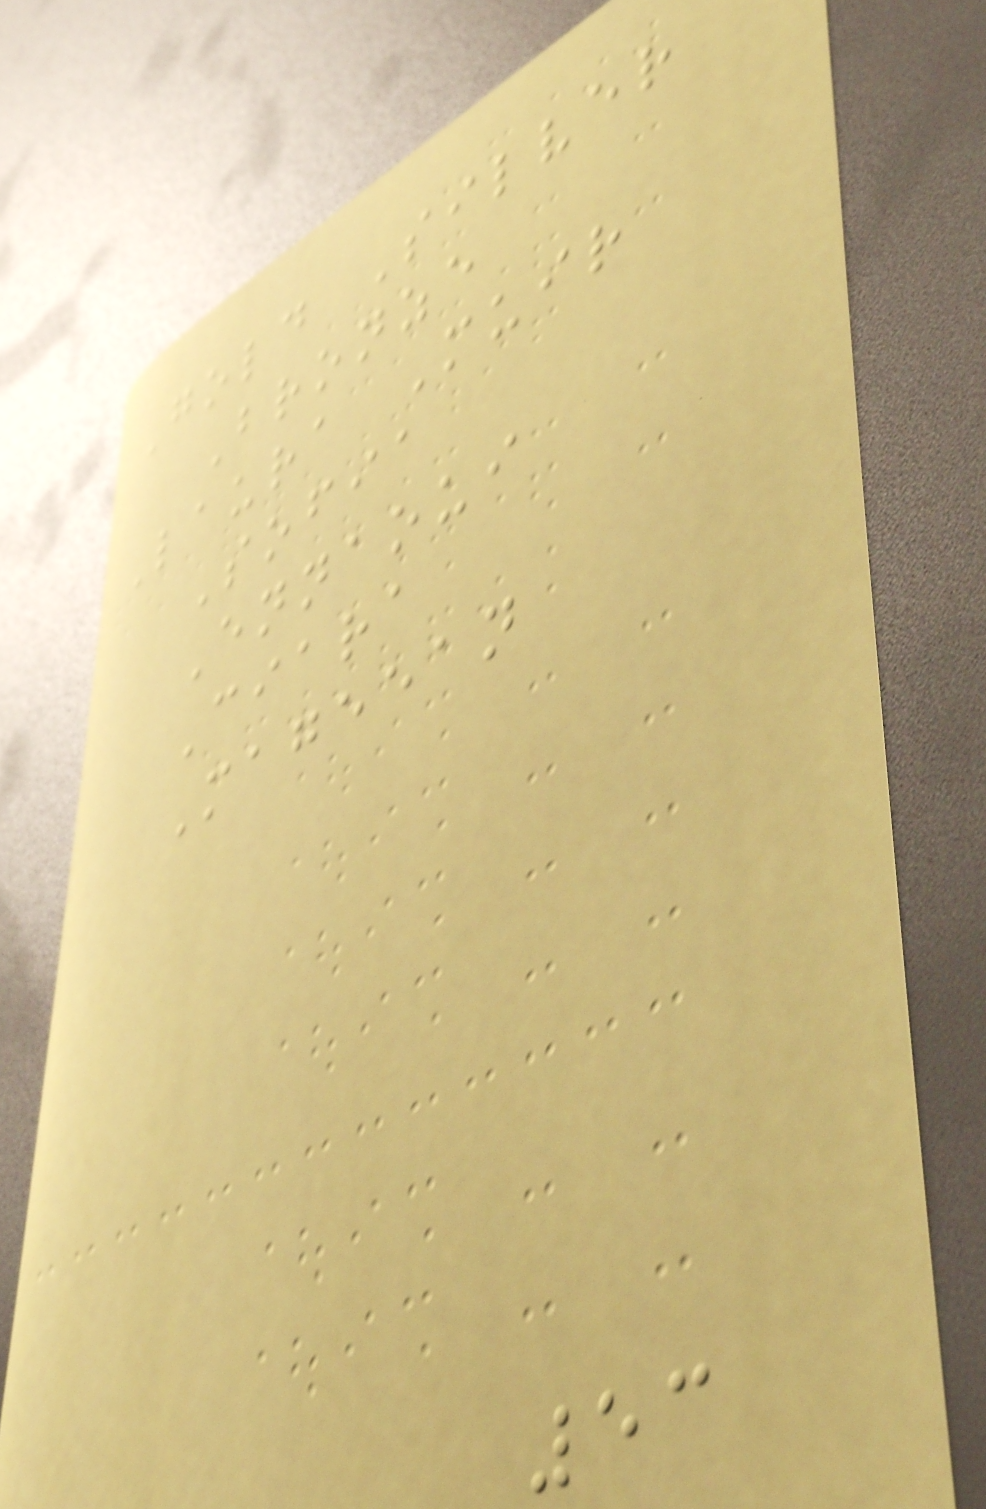Gold Silver
Bronze
Laura Muir
Sofia
Ennaoui
Ciara
Mageean
53
